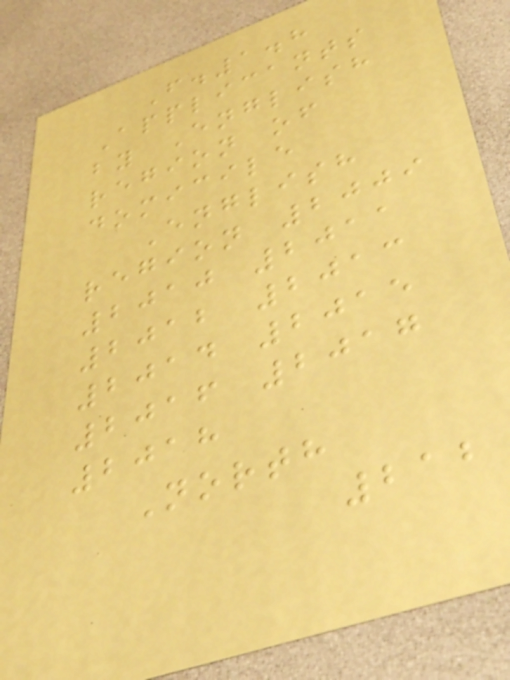F.1.8
Applicants
by English
region of
domicile
English
region 2009
2010 2011
2012 2013
2014 2015
2016 2017
2018
North
212
